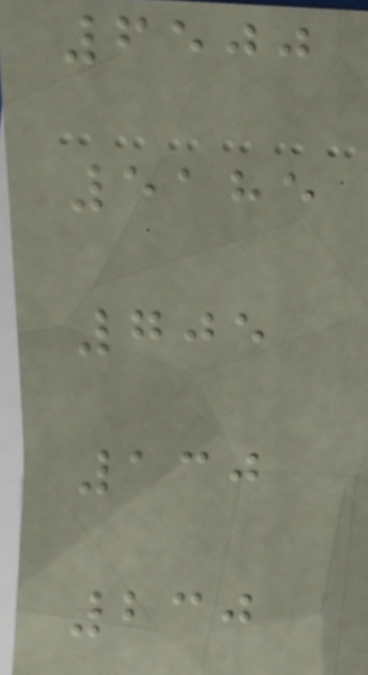6500
5185
705
130
230
